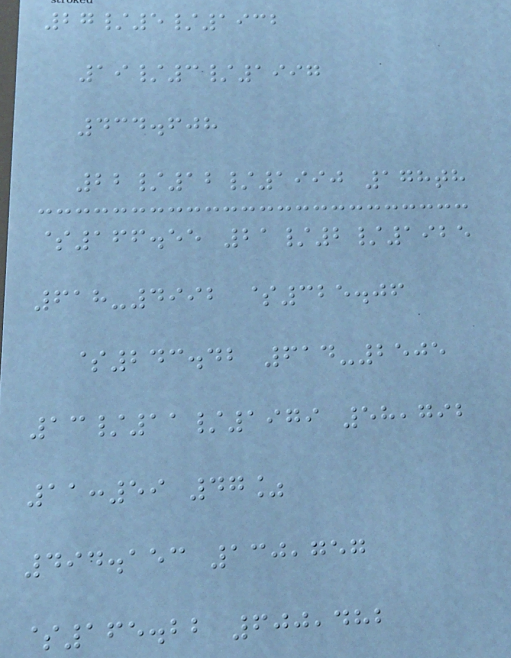27/5/1932
19/3/1997
434.608
22/12/1990 178th
$166.55 21/2/1925
618-4992 $325.06
$243.42 614-2505
13/11/1979 58,792
11:59 47%
494.153 130,757
$165.22 600,482
